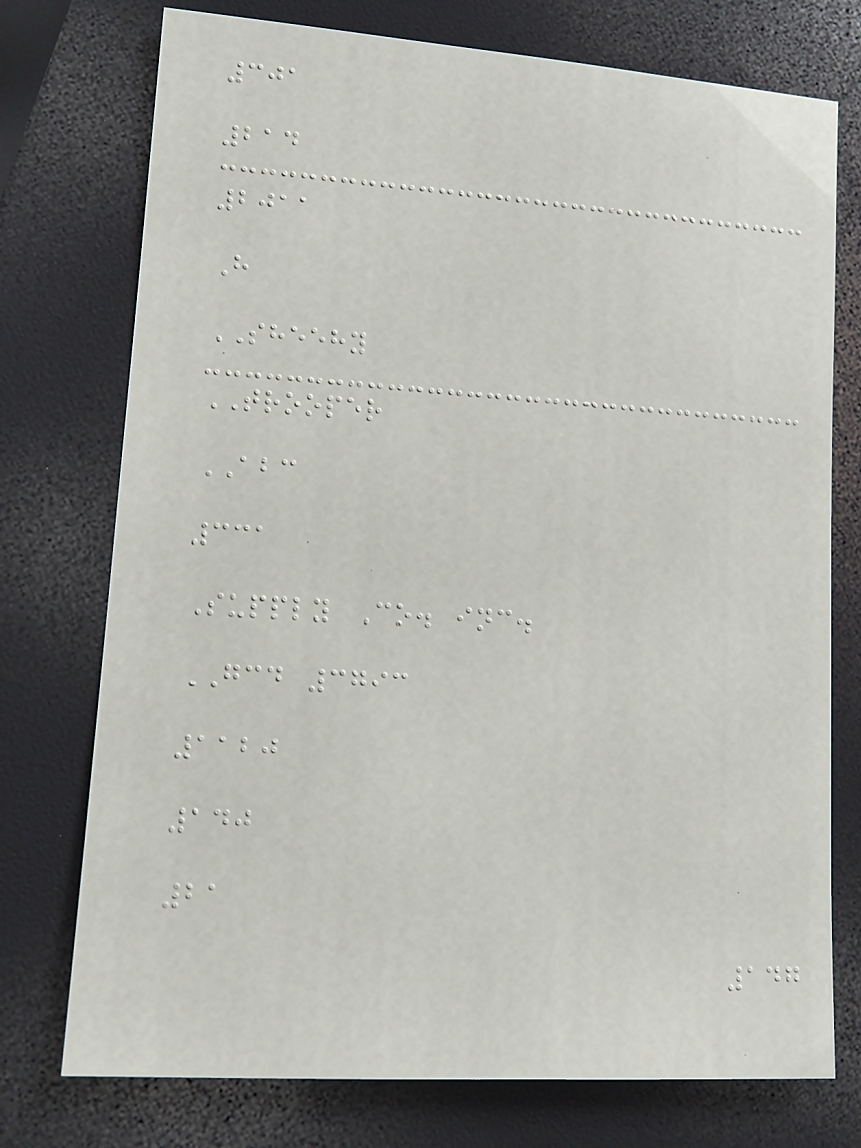301
214
2011
H
SHEEHY
TROOPER
ABC
331
Supply Co. inc.
GCD 3793
1120
140
21
147
